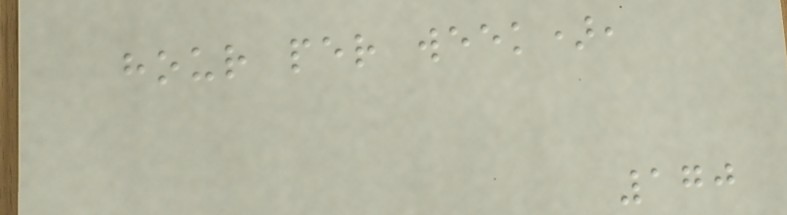hour per week),
170
